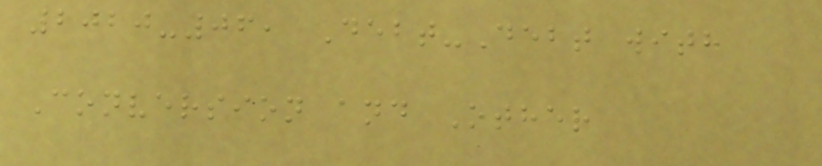2020-06, Debt-Debt with
Conversion and Other
